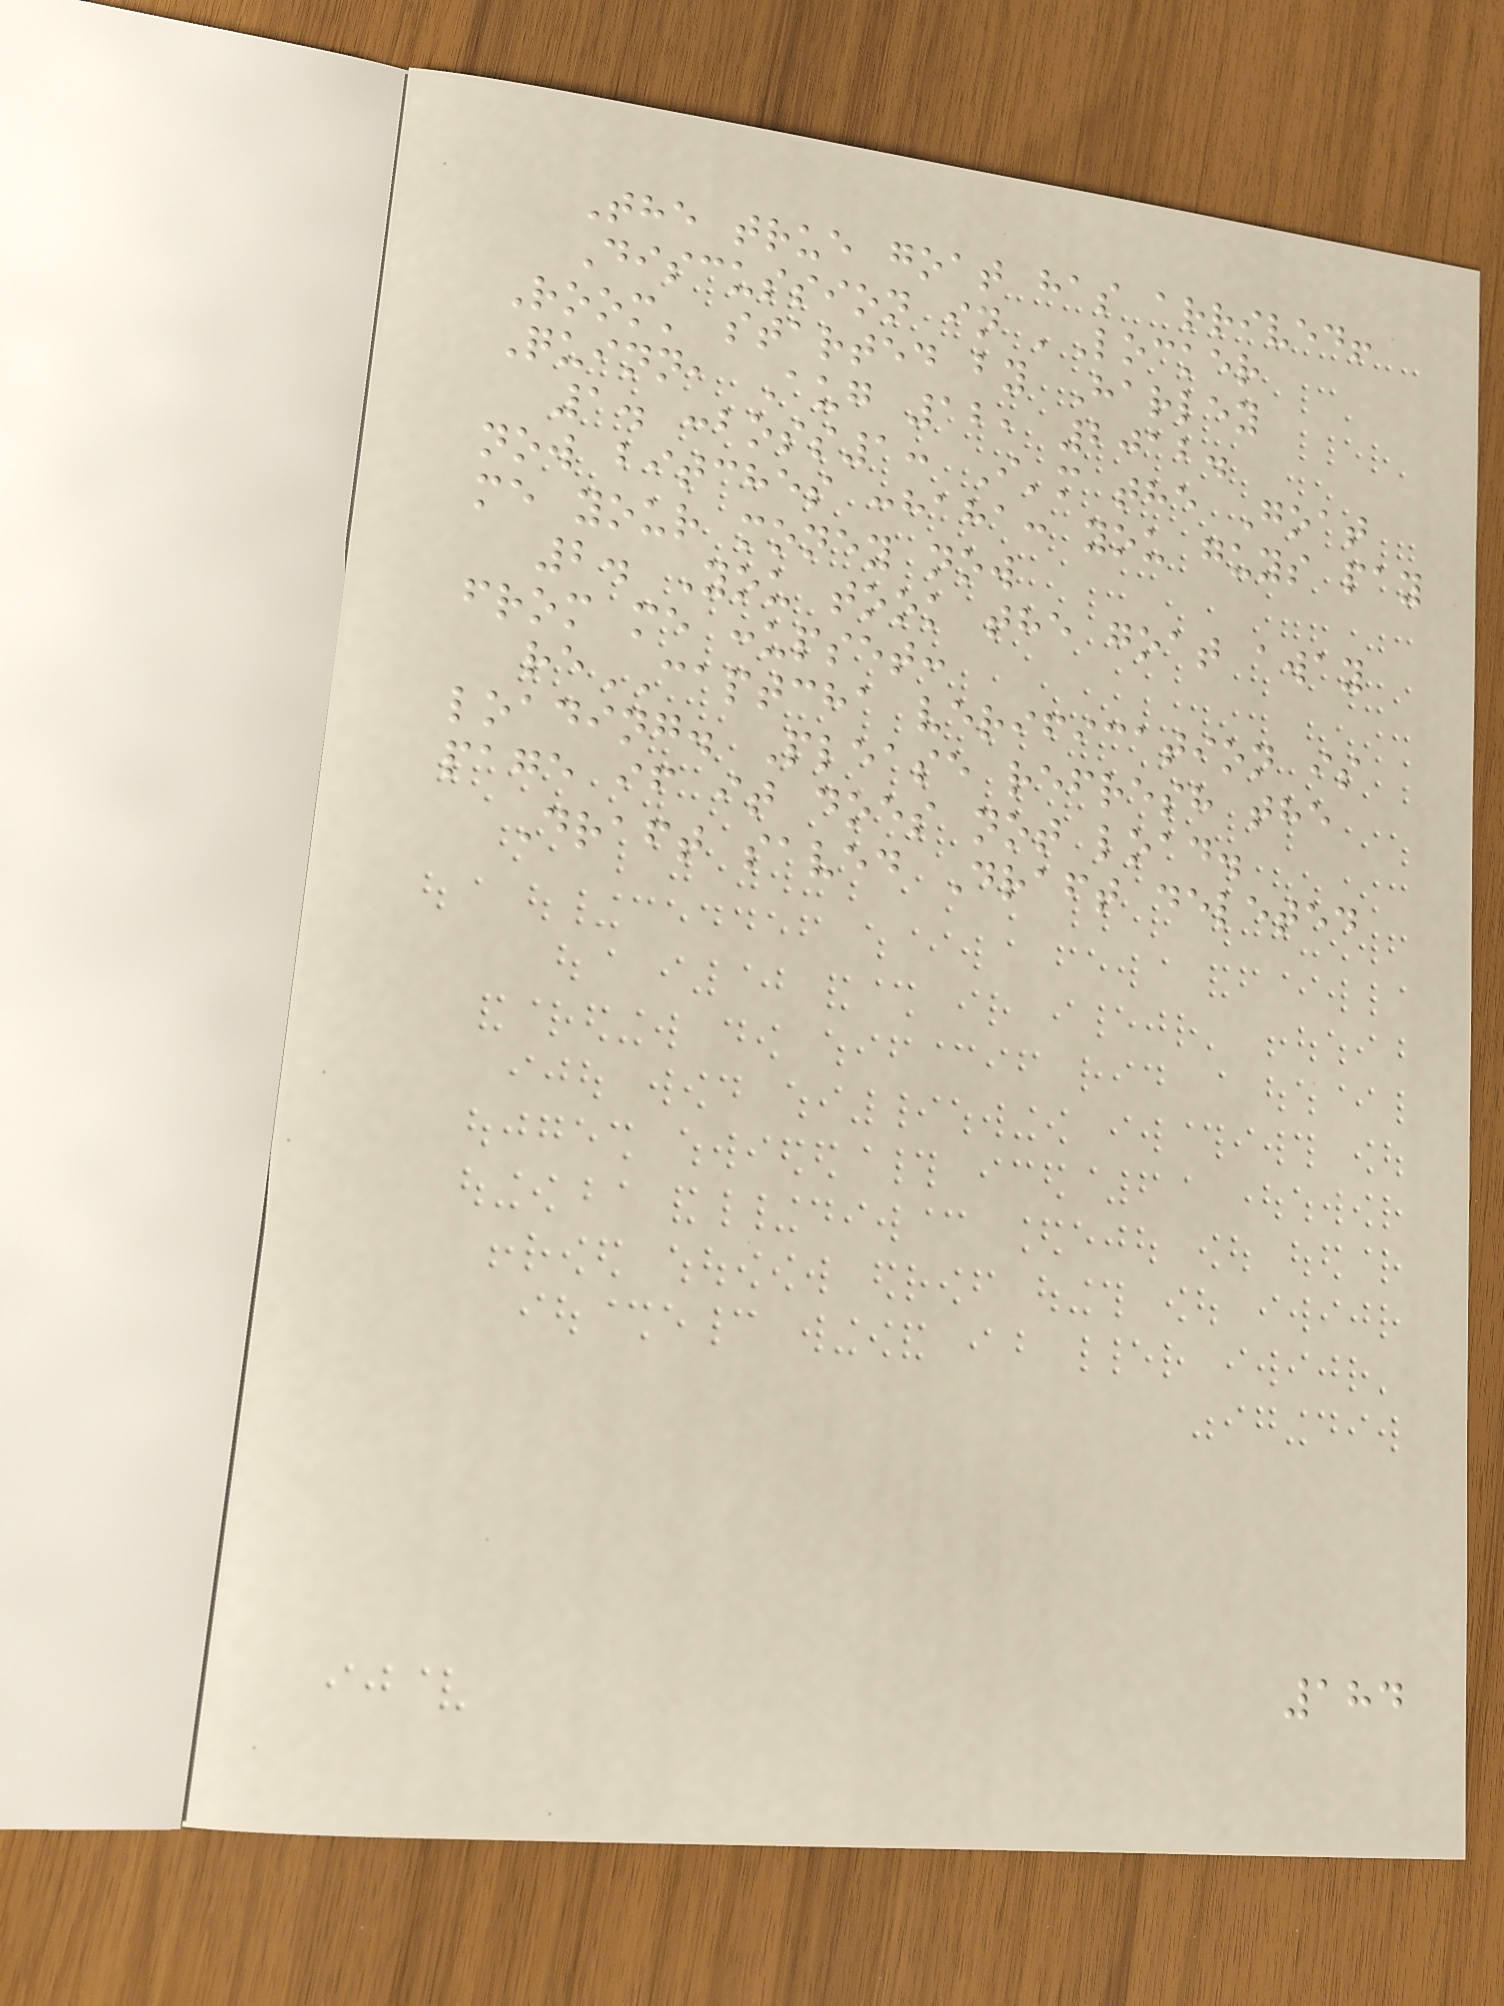The true goat has arrived!
Discussion in 'Locker
Room' started by Harley
Quinn, Aug 12, 2012.
1. :boss1: I'm the Goat
now bitches :haha: you guys pay
me your money now
2. You took the goat away
from me :upset:
reCAPTCHA verification is
loading. Please refresh the
page if it does not load.
Draft saved Draft deleted
184
